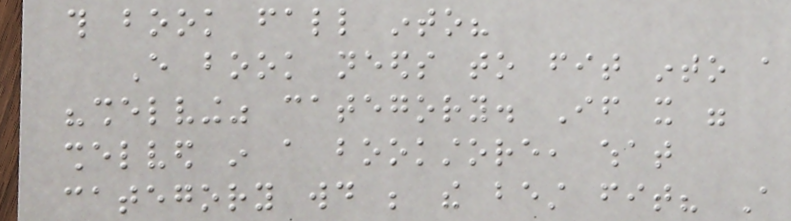this book fall into?
Every book needs to fit into a
"shelving" category. If it were
shelved in a bookstore, what
category would be the best fit? A
